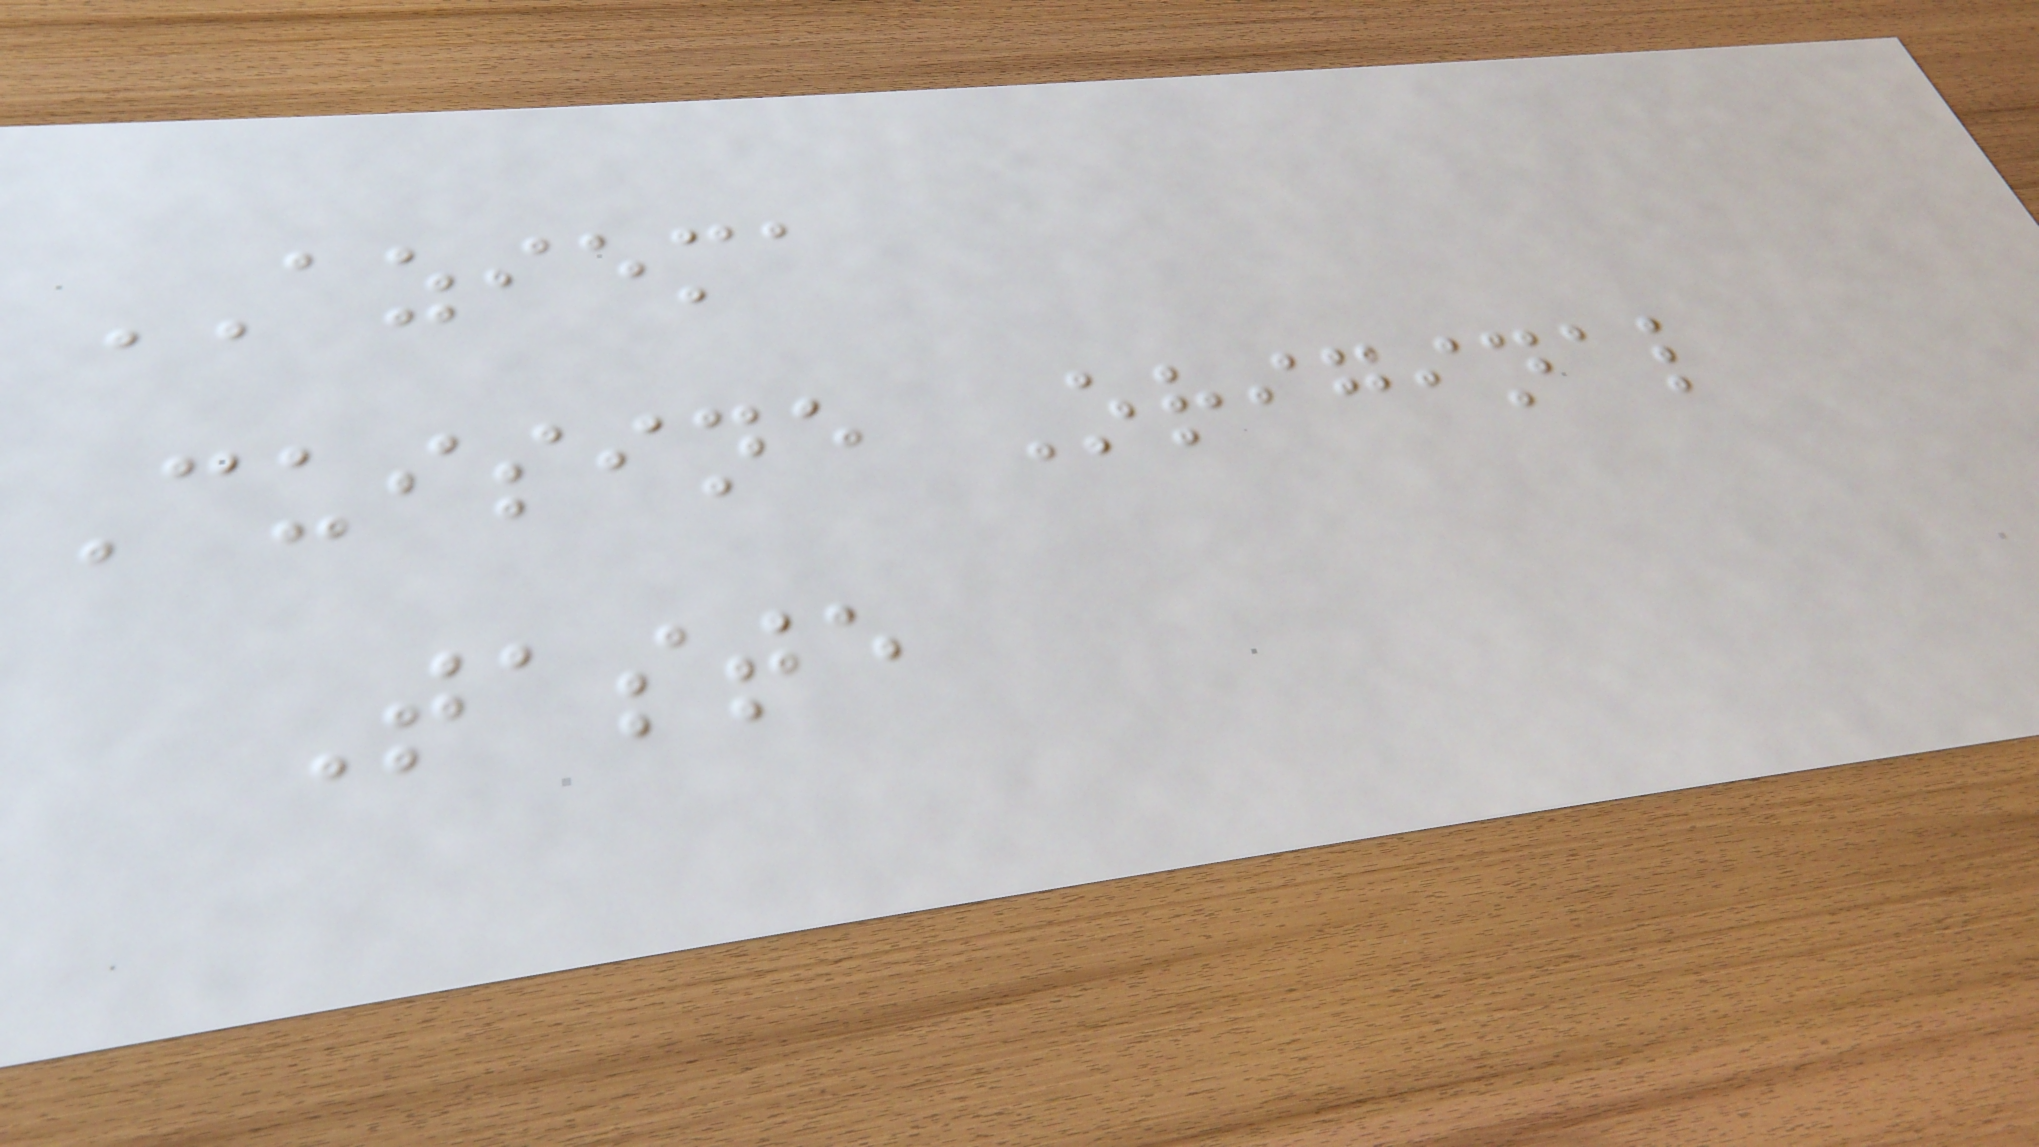AZIEMA
Cuisine Original
Taste
